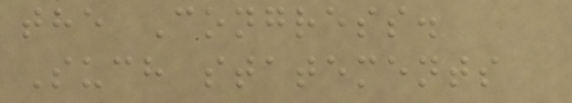the Congress.
Such statements
